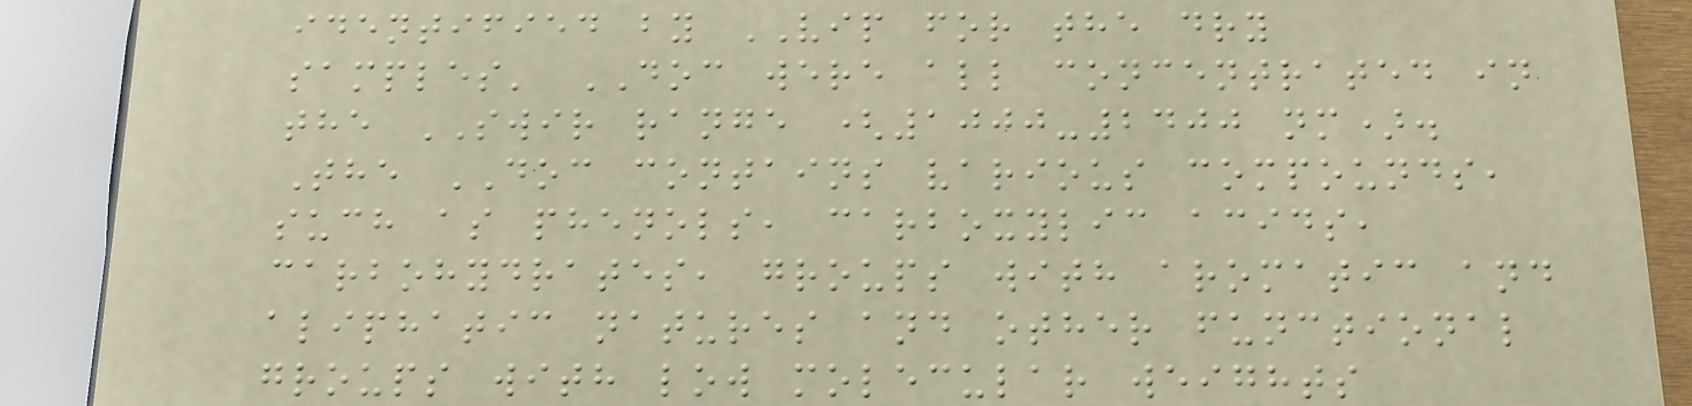identified by VIP for the dry
samples' DOC were all concentrated in
the SWIR range (1000-2400 nm).
The DOC contains various compounds,
such as phenols, carboxylic acids,
carbohydrates, groups with aromatic and
aliphatic natures and other functional
groups with low molecular weights
